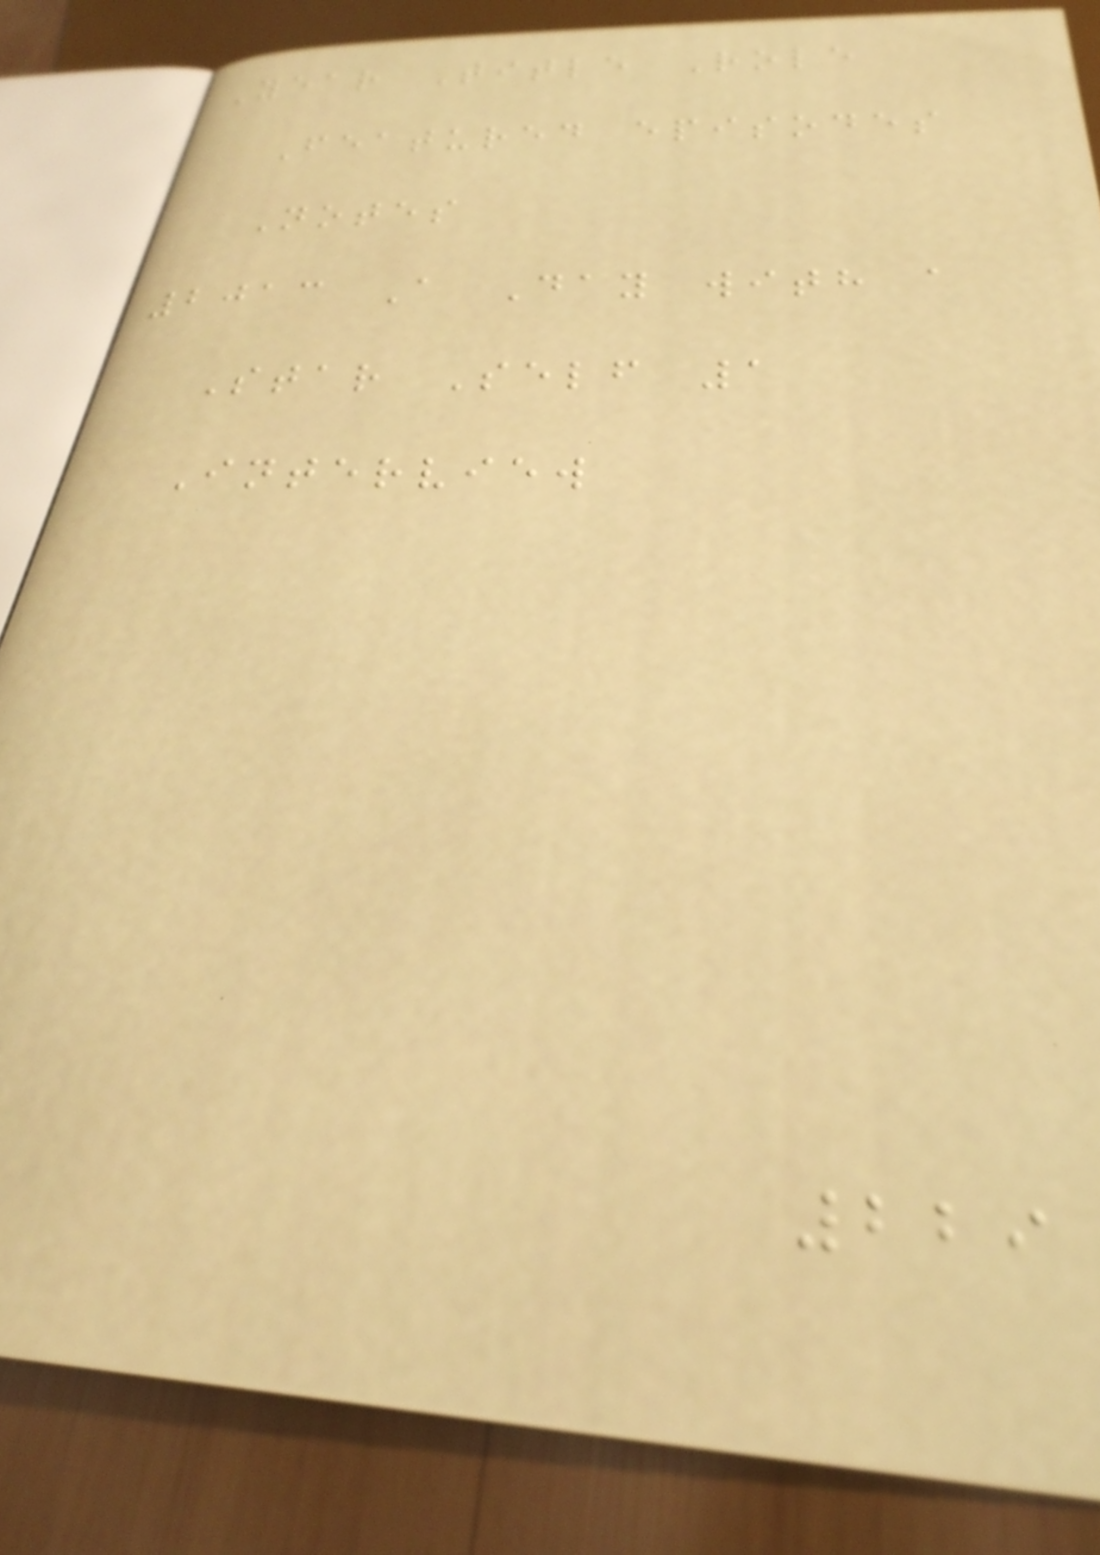Year Title Role
Featured episodes
Notes
2013 A Day with a
Star Self 1
Interview
229
